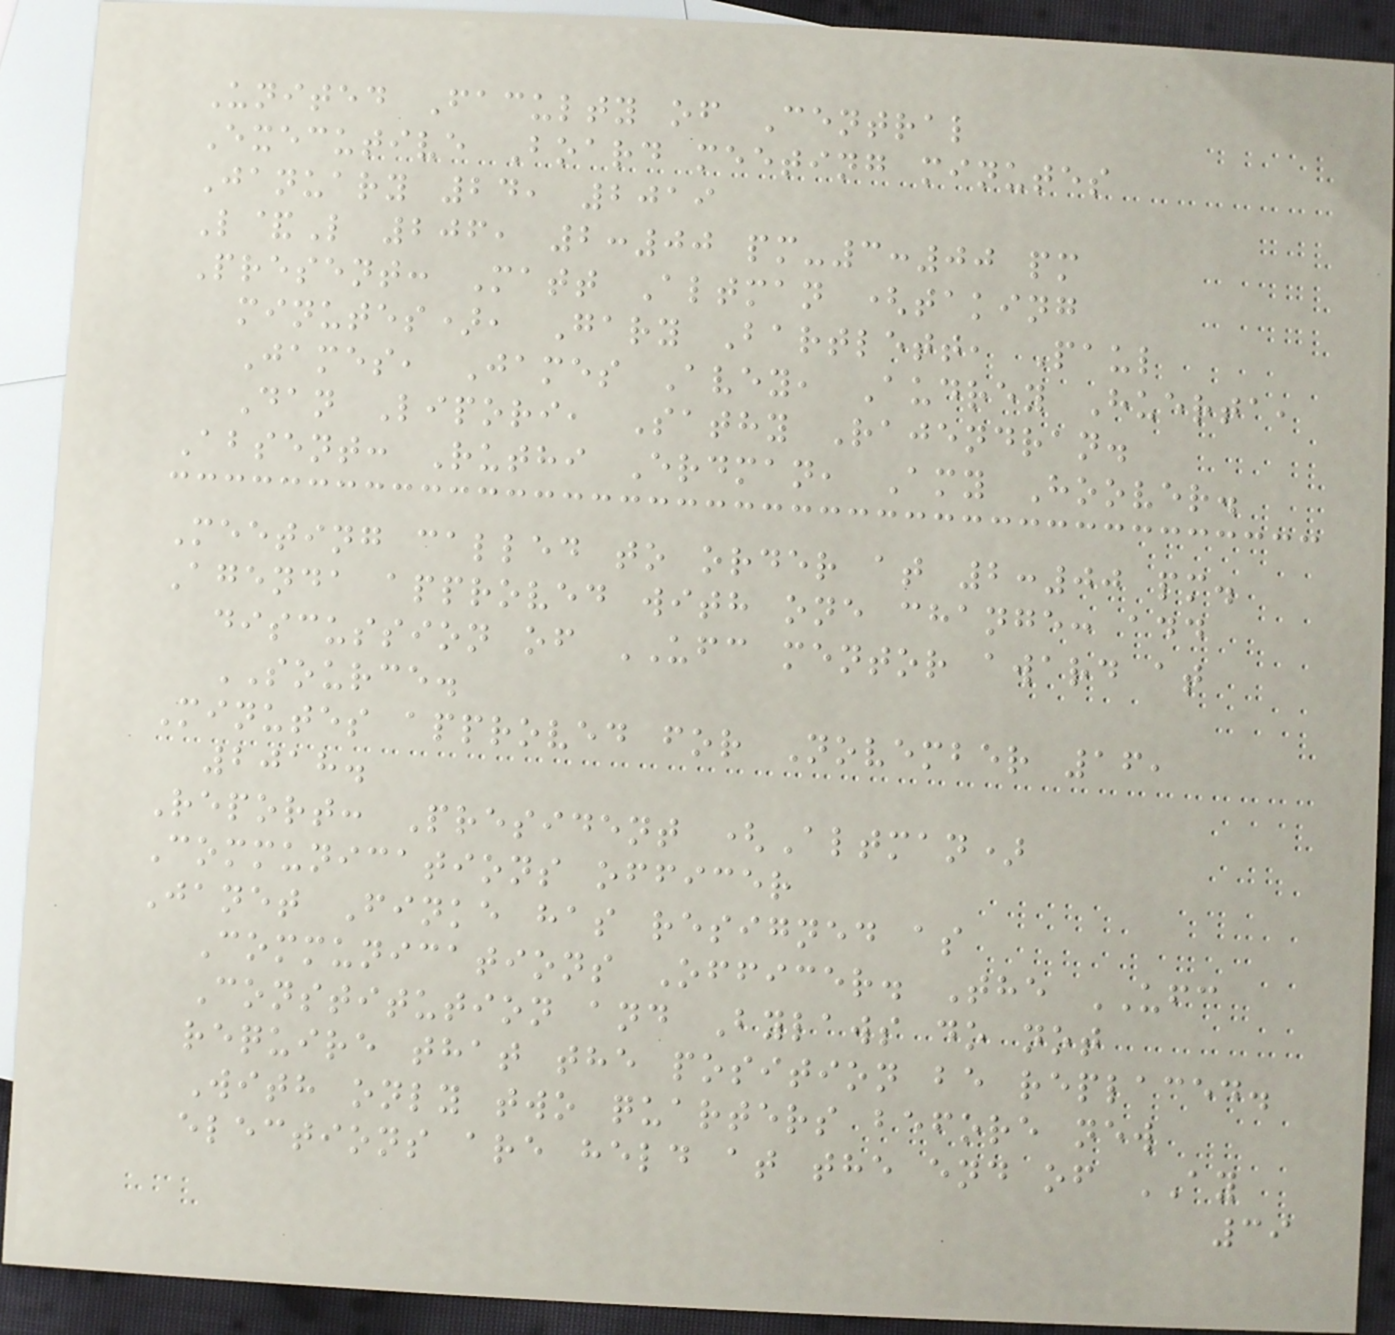United Faculty of Central
Executive Board meeting minutes
January 24, 2019
L&L 206, 2:00 pm-3:00 pm
Present: Matt Altman (taking
minutes), Gary Bartlett, Paul
James, James Avey, Audrey Huerta,
Dan Lipori, Sathy Rajendran.
Absent: Ruthi Erdman, Amy Hoover.
Meeting called to order at 2:00 pm.
Agenda approved with one change: add
discussion of UFC mentor award at
SOURCE.
Minutes approved for November 16,
2018.
Report: President (Altman)
Communications officer
Janet Finke has resigned as
Communications Officer. The UFC
Constitution and Bylaws do not
require that the position be replaced.
With only two quarters before new
elections are held at the end of AY
39
